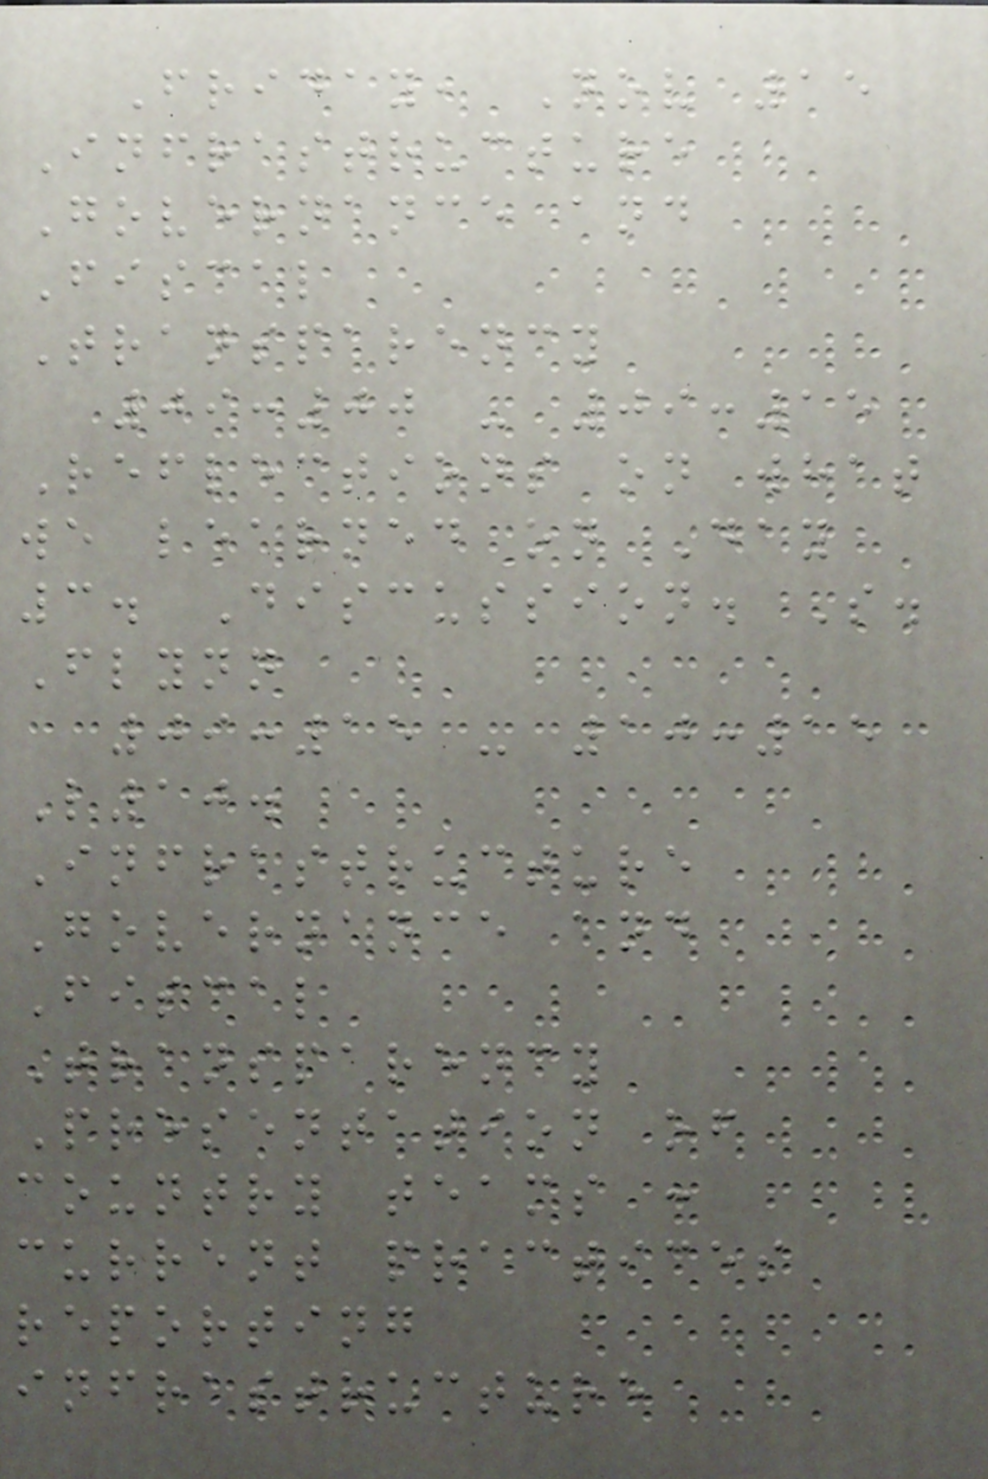Friday, Nov 15
Infrastructure
Governance and
Fiscal
Transparency
09:00 - 09:15
Reflections on what
we learned on Day
3. Discussion. S.
Flynn
09:15 - 10:15
L10.
Infrastructure
Governance and
Fiscal
Transparency
Presentation of
country teams :
current practices
reporting
infrastructure
